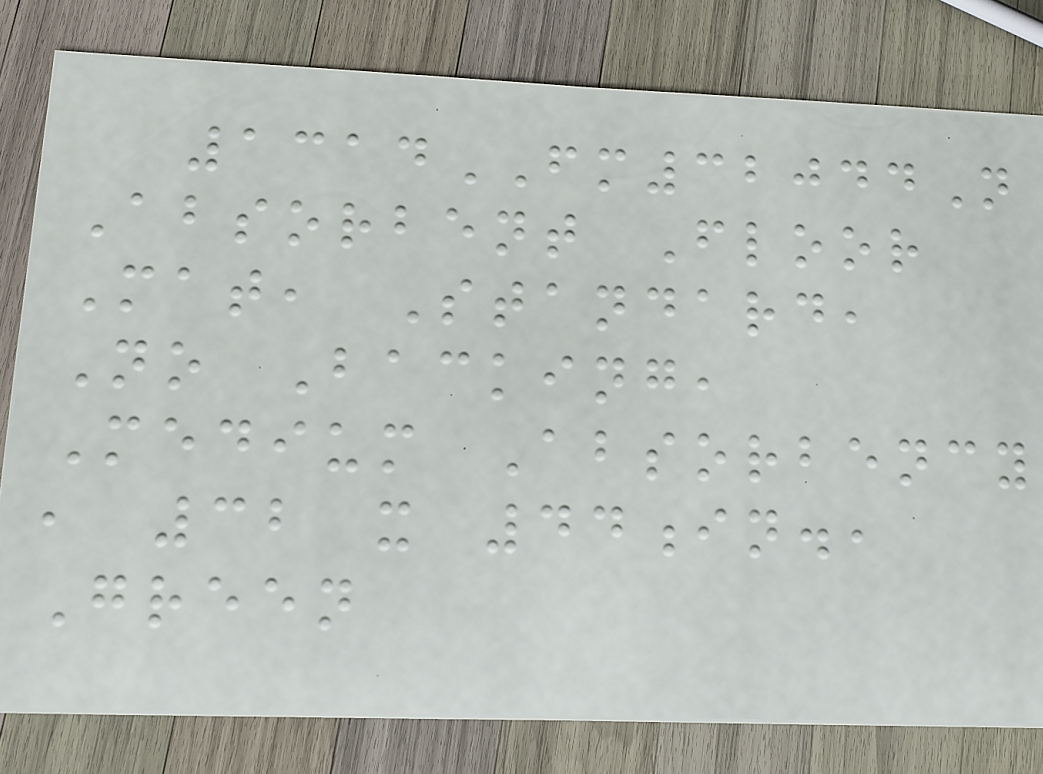1314FM32044N
Absorbent Floor
Mat, Standard,
No Backing,
Medium Absorbency
, 32 x 44in.,
Green
